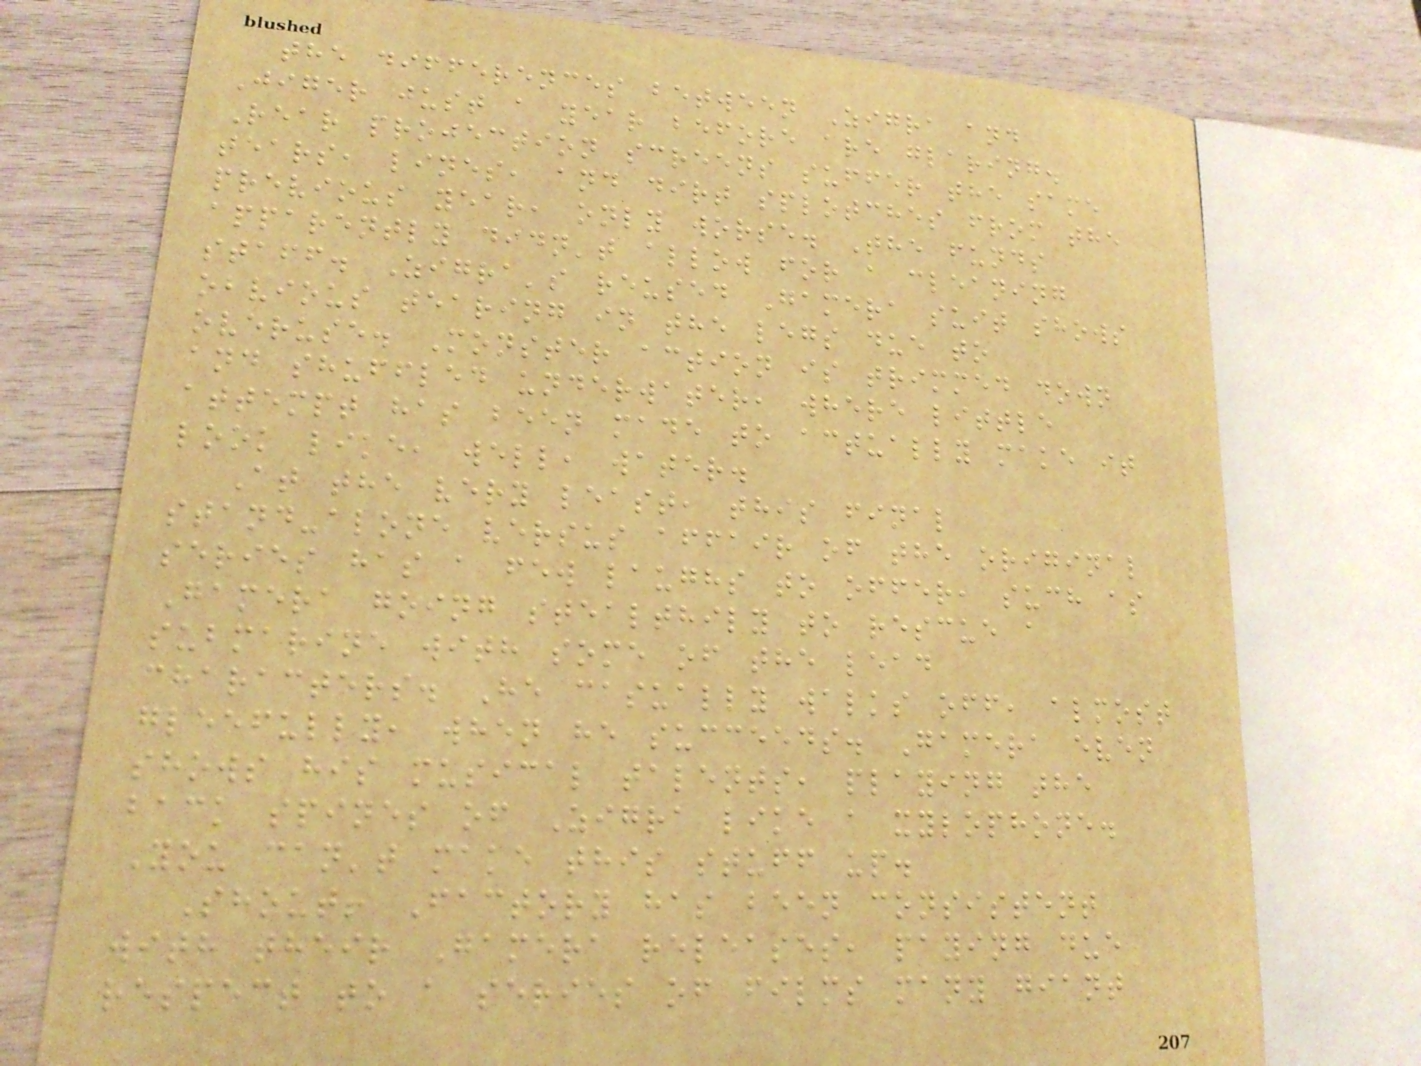the differences between Zigra and
Jiger just a year before are glaring.
Rear projection screens suffer the same
tears, lines, and dirt splotches from the
previous year, only worse. The funds
apparently didn't allow for a cleaning
staff. Zigra's reused Gamera suit shows
obvious tearing in the legs due to
overuse. Monster action is trimmed down
and shuffled underwater, where little
attempt has been made to actually make it
look like, well, water.
At the very least, this final
stand-alone versus affair of the original
series has a few laughs to offer, such as
Gamera going stealthily to rescue a
submarine with some of the lead
characters. He casually walks off, almost
gleefully, when he succeeds. Gamera even
shows his musical talents, playing the
back spines of Zigra like a xylophone.
You can't make this stuff up.
Shout! Factory has been consistent
with their Gamera releases, paying due
respect to a series of films many giant
